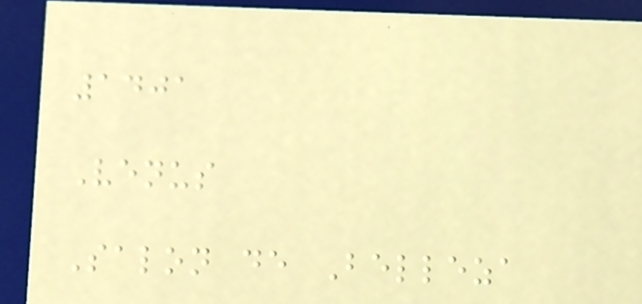1401
Venus
Salon de Belleza
